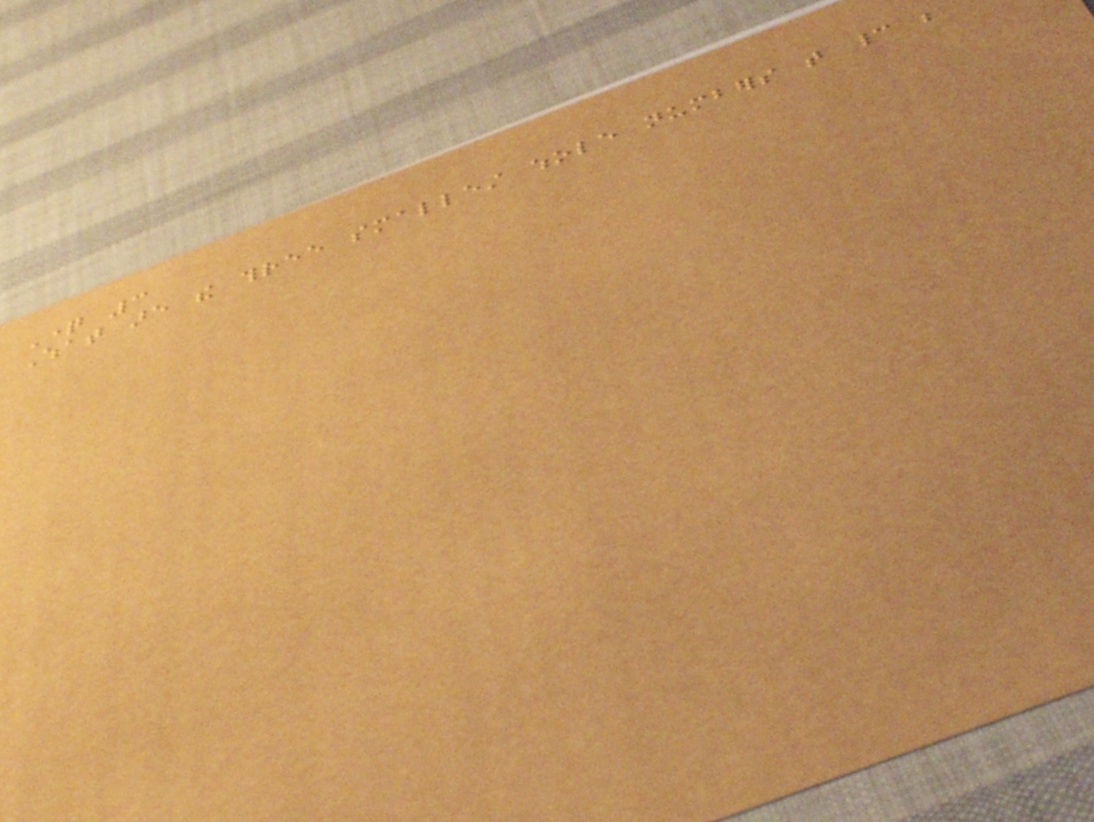Question 3
What are the three smallest whole numbers that cannot be
